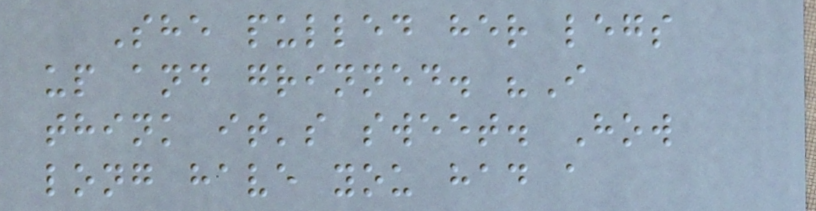She pulled her legs
up and grinned. "I
think it's sweet. How
long have you had a
